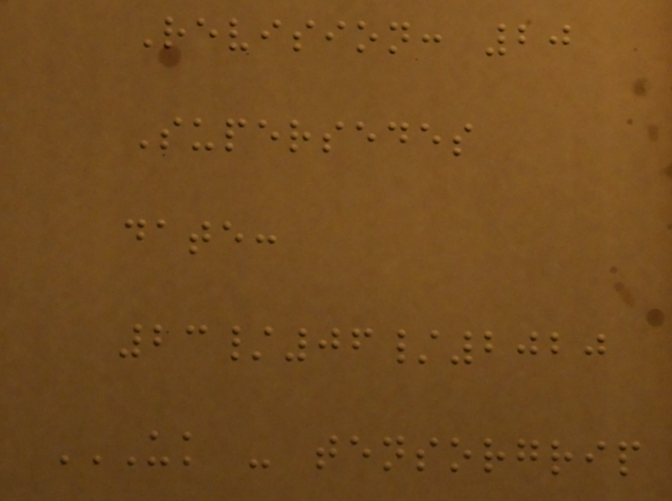Revision: 20
Supersedes
date:
23/06/2020
UK - TENSORGRIP
